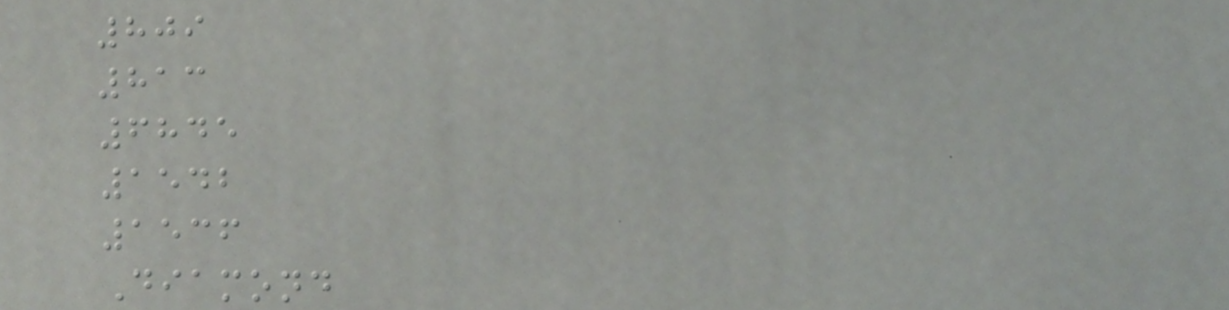809
813
6845
1542
1536
Diamond
